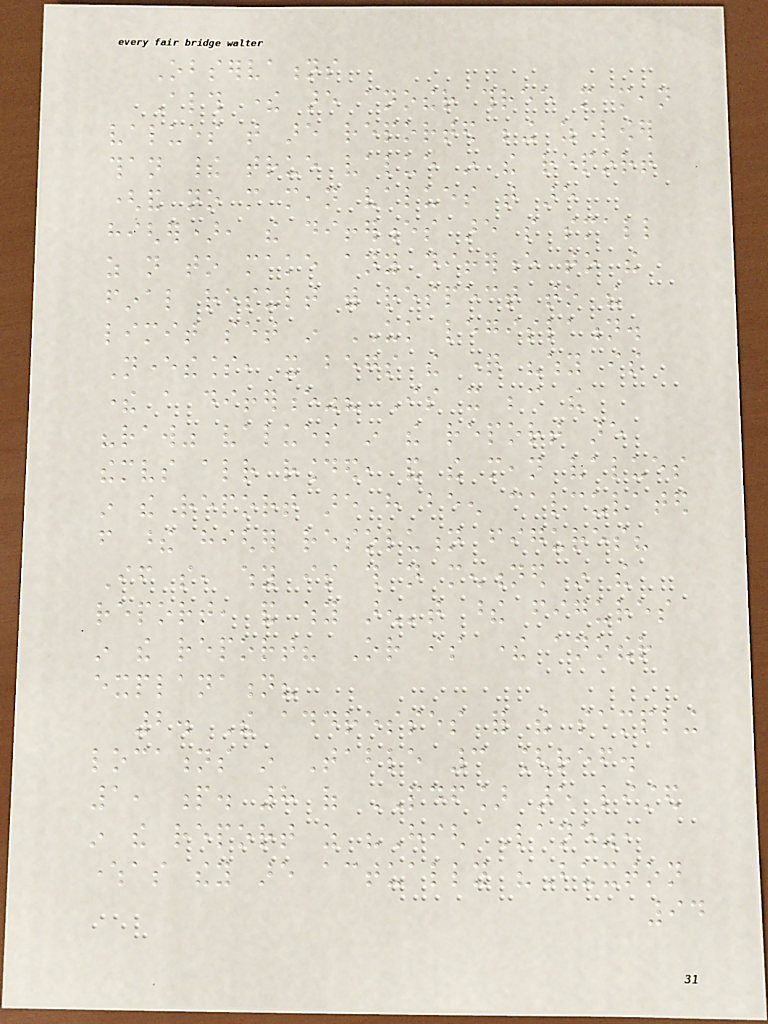Observations
Although there are another three more mean
values that are reported being as lower
than their true value in the report
(and no more mean values that are
higher), the differences are so small
as not to make any difference to the
final result with respect to the
limit set in UK legislation.
Nevertheless, it begs the question "why is
there a difference"? Is it because the
"raw" values in the report are
themselves already rounded, and the mean values
in the report are have been calculated
from these higher resolution figures?
If so, why is this not mentioned in the
report, and why aren't these figures
in the report? Or is there another
explanation?
2. The addresses for the sampling
locations in Table 3 [ref.
1, p. 8 of PDF] are listed
in the report as "High Lane",
whereas they are actually "Buxton
94
